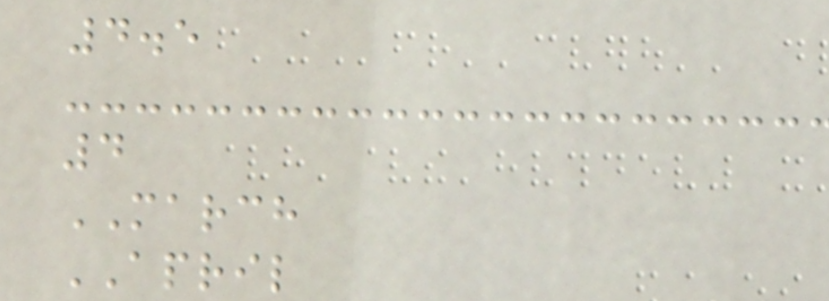4.5
4
MARCH
APRIL
